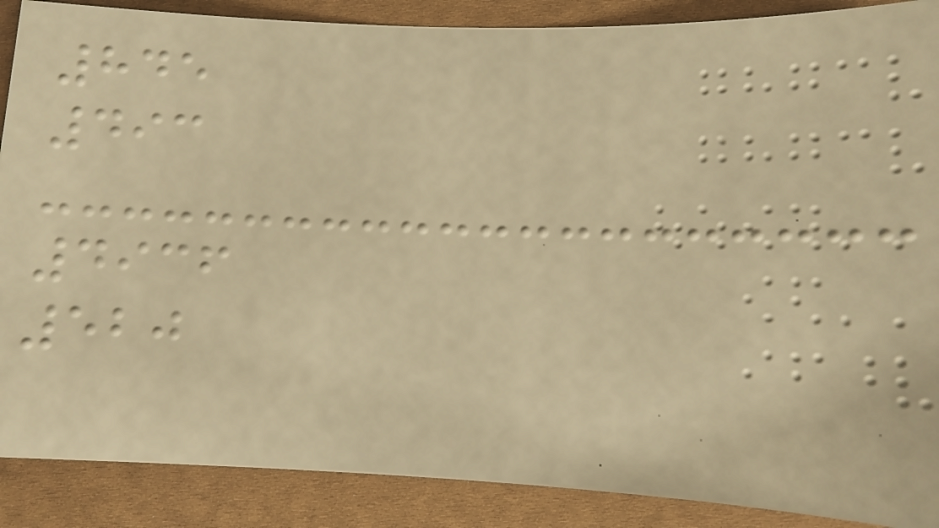845
493
4936
520
